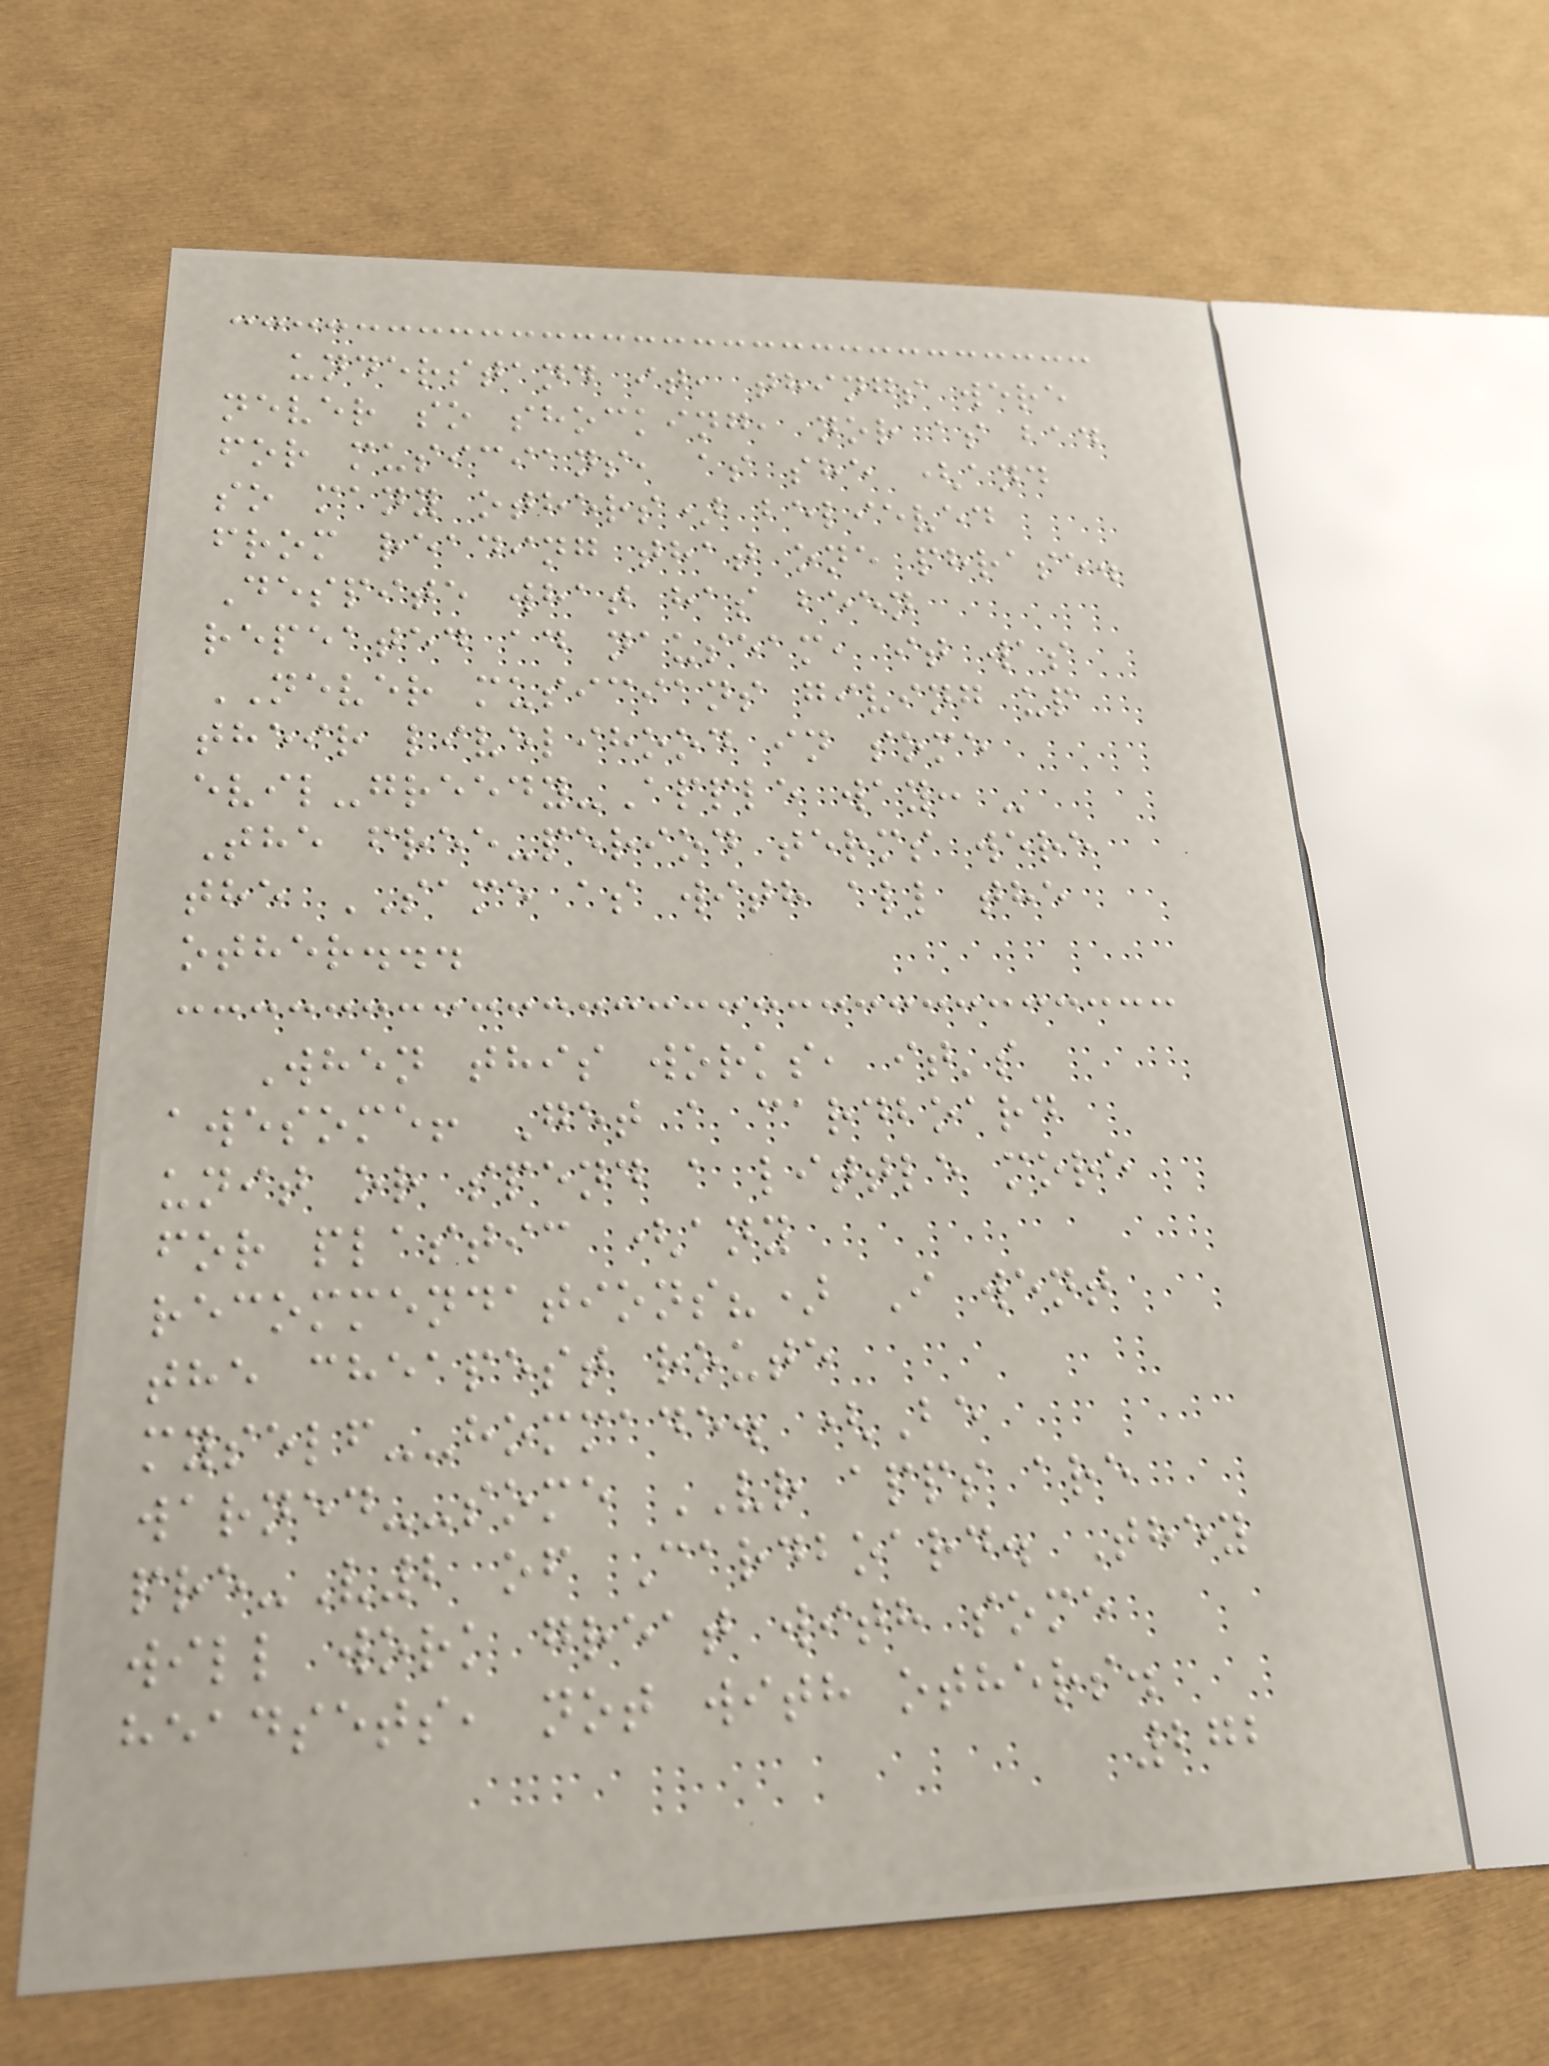understand it, things were
never so shocking, nor as bad
for musicians, as she (and
so many others) believed
from reading that one phrase.
Despite what has been
repeated ad nauseam, it was
NEVER musicians giving up
their livelihood in some
evil-greedy-Apple way: -
The free-period terms were
the SAME as with all the
other...
When this works, it's
awesome! Get a cardboard
unit or spend a little more
for plastic (any
recommendations?) I went
the cheapest route
myself--hommade. (Be
warned--some VR apps are
pre-V2 of Cardboard. They
will work great with some
headsets, not with others.
272
